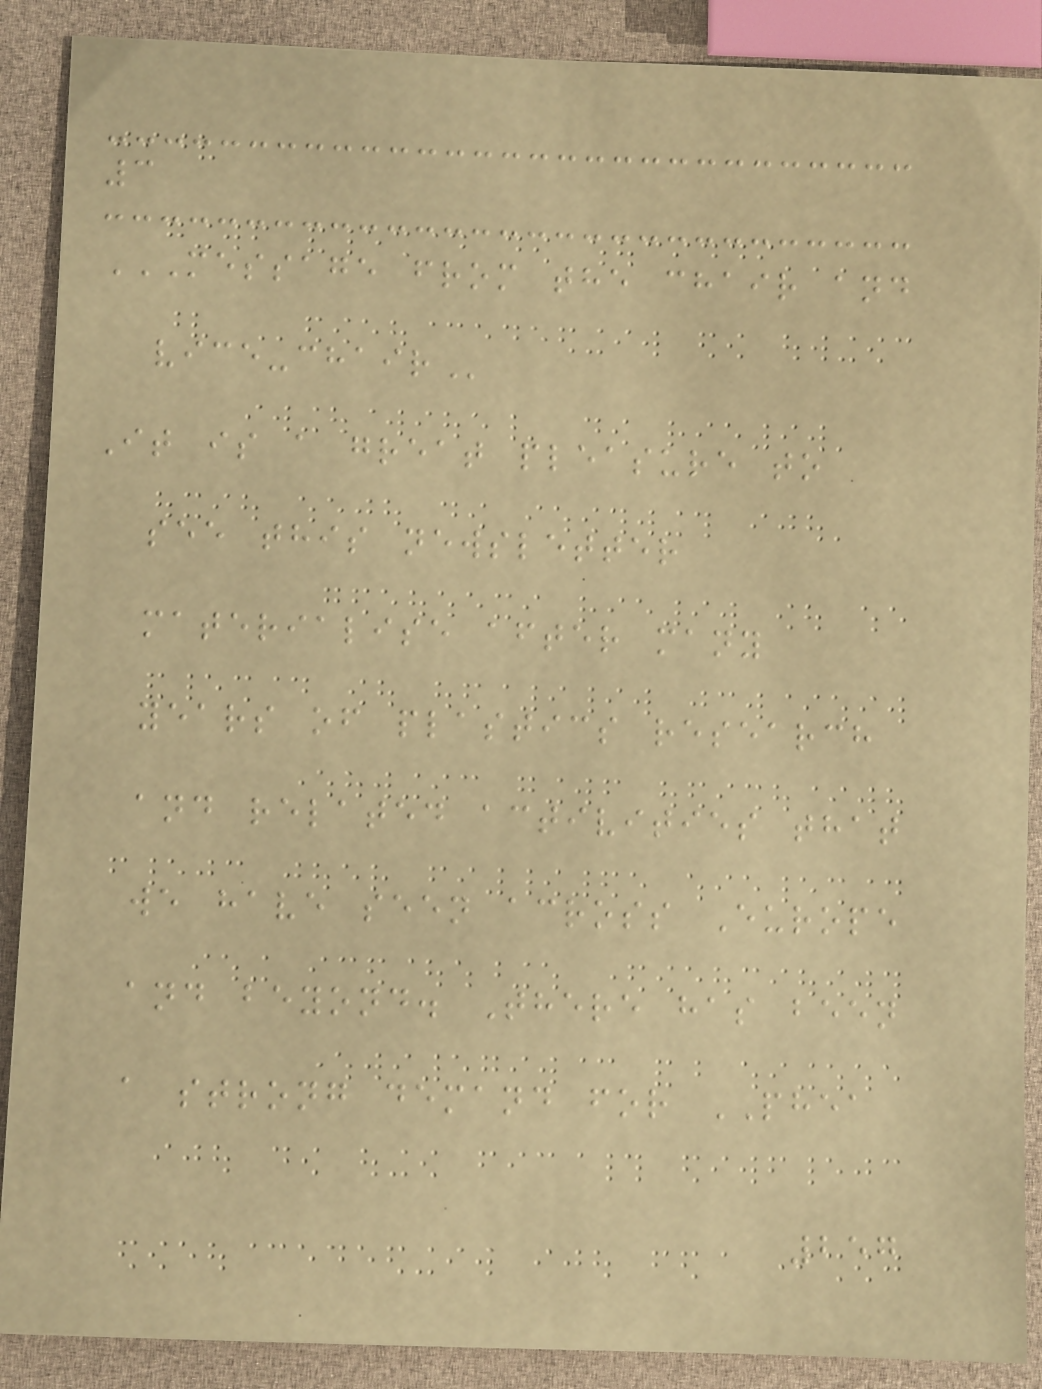3
MESSAGE FROM THE CHAIR AND
VICE-CHAIR
It is a great pleasure to
see this newsletter
materialise after many
years of plastics research
and related activities that
we have seen across Europe
and beyond. There has been
a strong demand for PHEA
257
